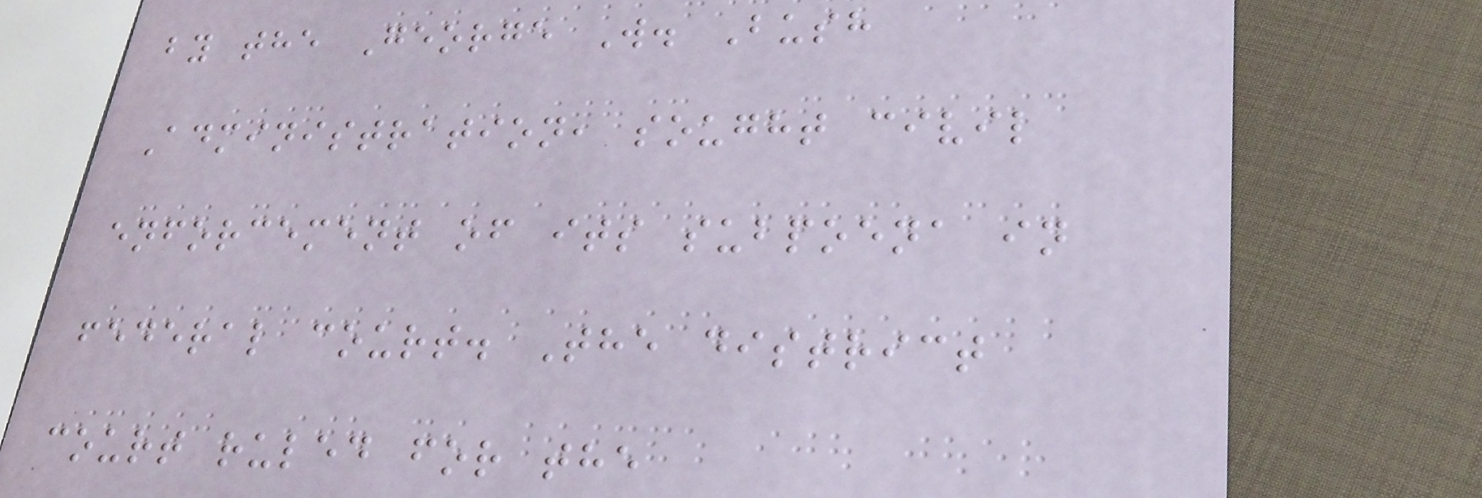by the George W. Bush
Administration, sought civil
enforcement of its subpoena in
federal court. The district
court ruled for the
